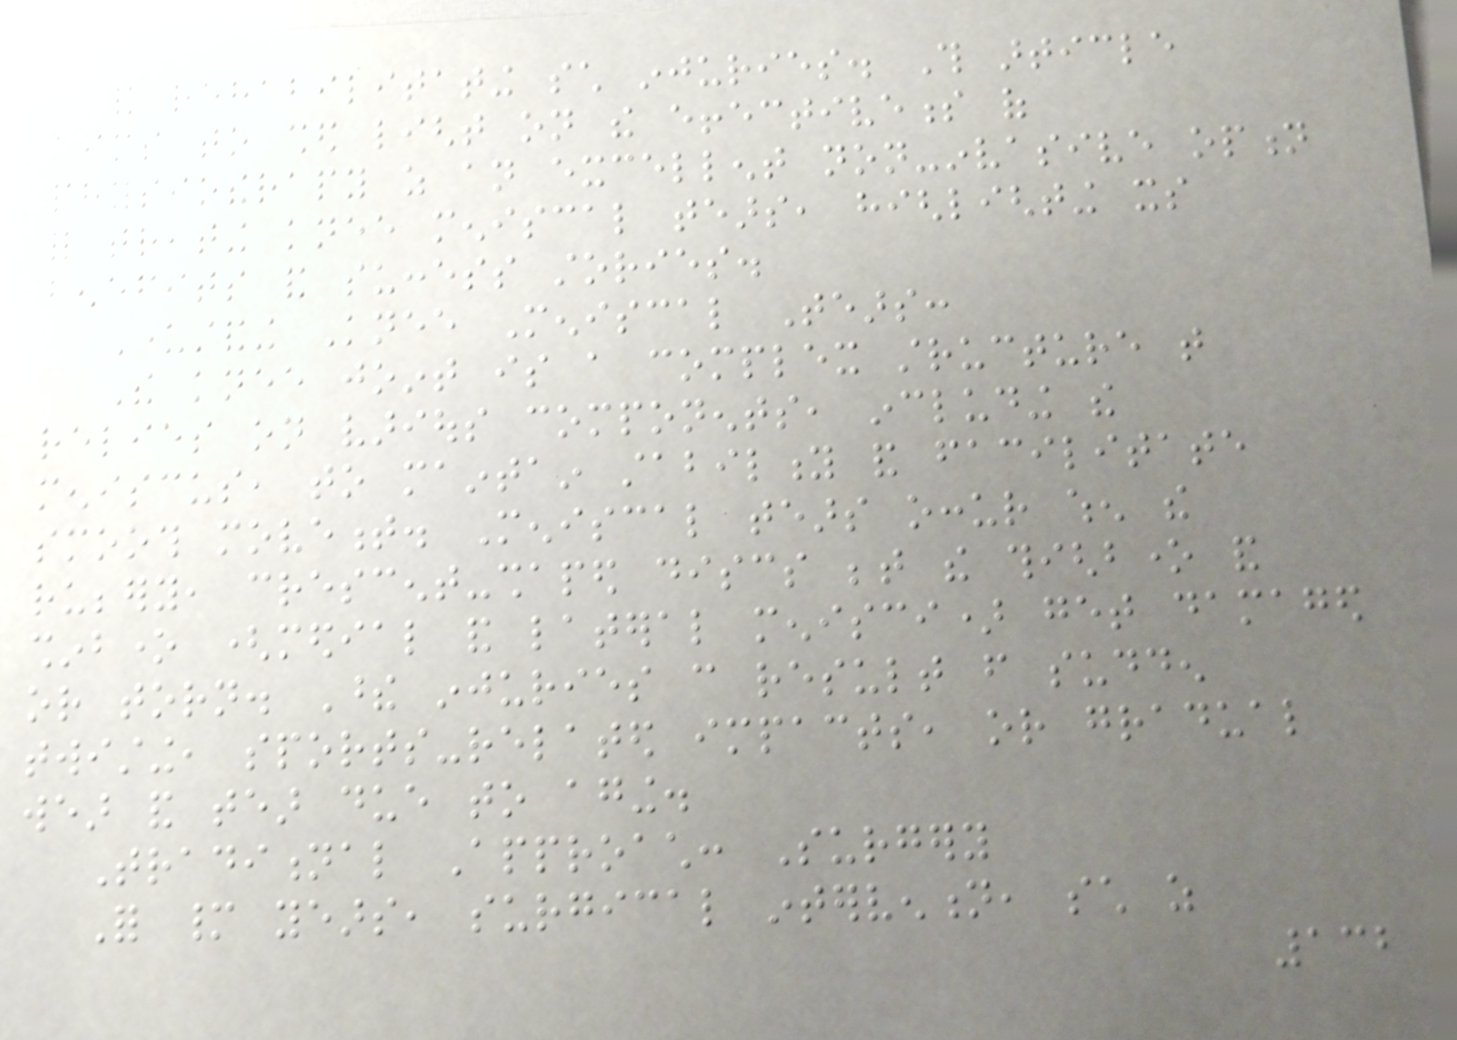and rehabilitating such injuries. This article
aims to shed light on the effectiveness of
physiotherapy as an excellent non-invasive option
for treating knee meniscal tears, highlighting its
benefits and success stories.
Understanding Knee Meniscal Tears:
The knee joint is a complex structure that
relies on various components, including the
meniscus, to maintain stability and facilitate
smooth movement. Meniscal tears occur when the
rubbery, crescent-shaped discs between the thighbone and
shinbone (medial and lateral menisci) get damaged
or torn. These injuries can result from sudden
twisting, sports-related impacts, or gradual
wear and tear due to aging.
Traditional Approach: Surgery
For many years, surgical intervention, such as
132
